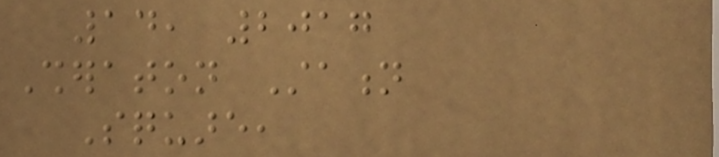14, 2017
Sheraton Station
Square,
